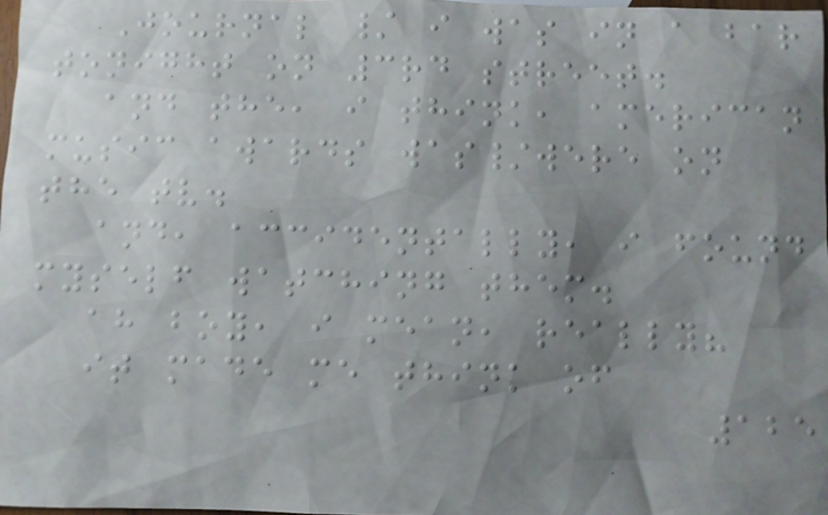Journal / i was in a bar
tonight on 3rd street.
and the, i think, american
music awards was/were on
the tv.
and, accidentally, i found
myself watching them.
ah boy, i mean, really?
it made me think of
125
